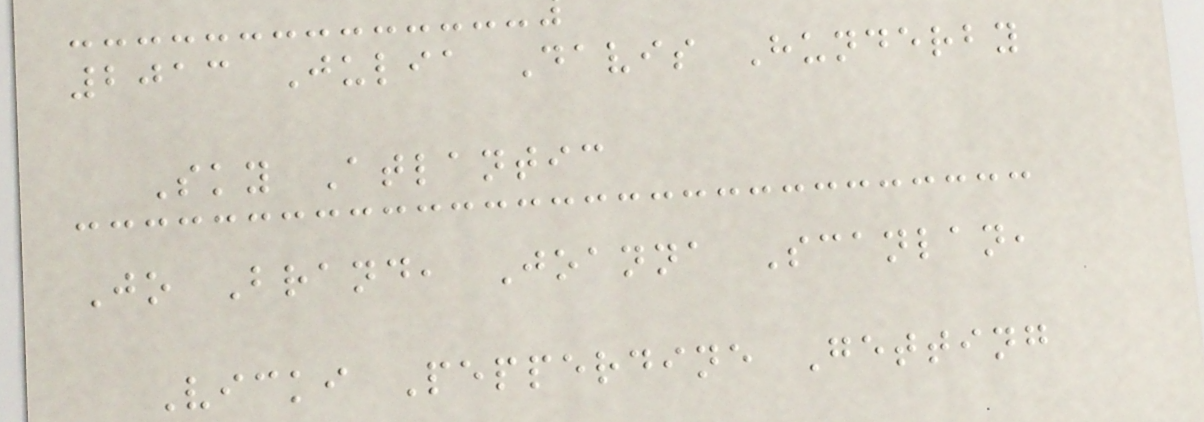2013 Julia Davis Hunderby
Sky Atlantic
Jo Brand, Joanna Scanlan,
Vicki Pepperdine Getting
